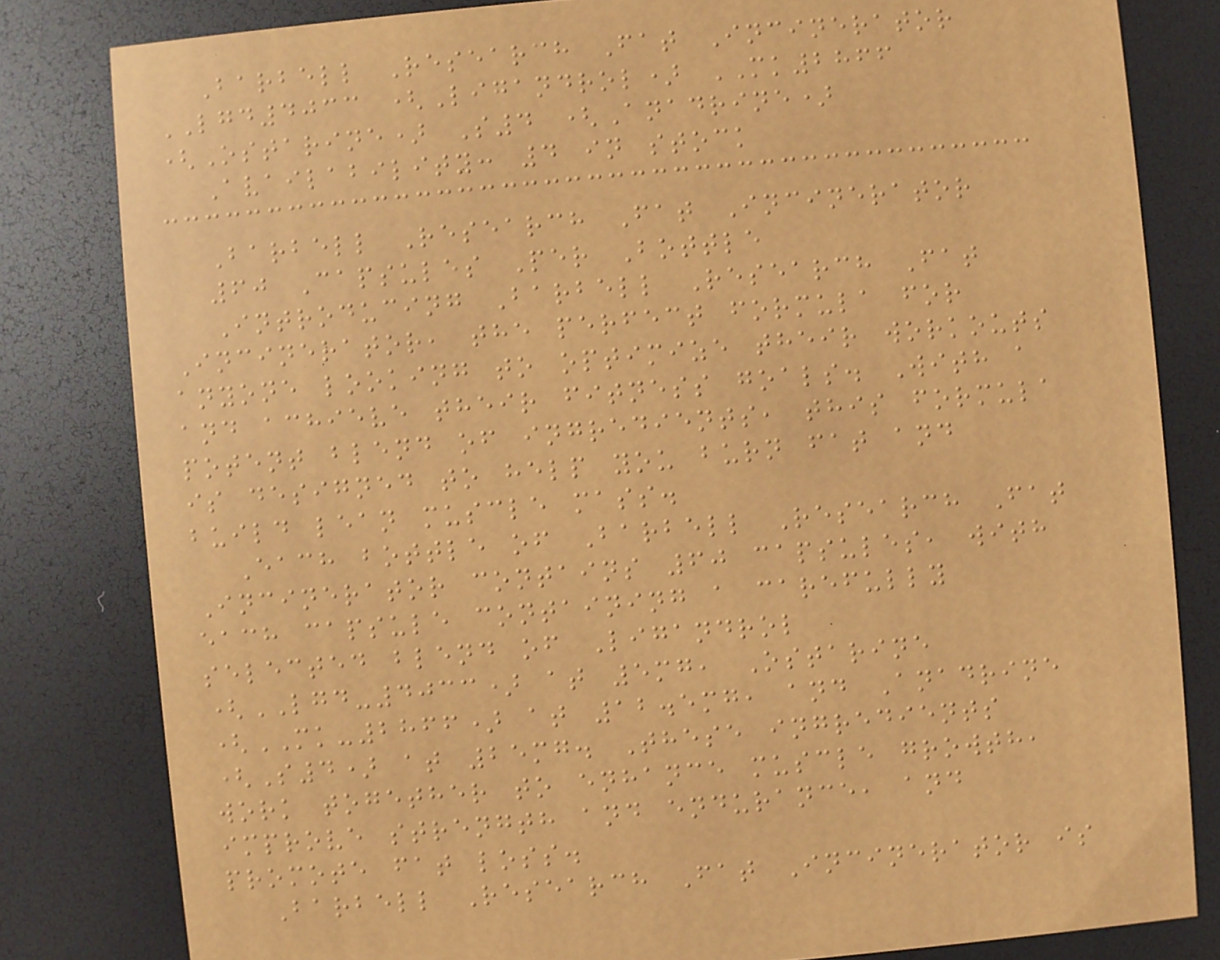Barbell Research Fat Incinerator
LGD4033 (Ligandrol) MK2866
(Ostarine) S4 (Anadrine)
Availability: 4 in stock
Barbell Research Fat Incinerator
60 Capsules Per Bottle
Introducing Barbell Research Fat
Incinerator, the perfect formula for
anyone looking to optimize their workouts
and achieve their fitness goals. With a
potent blend of ingredients, this formula
is designed to help you burn fat and
build lean muscle mass.
Each bottle of Barbell Research Fat
Incinerator contains 60 capsules, with
each capsule containing a carefully
selected blend of Ligandrol
(LGD-4033) at 5mg, Ostarine
(MK-2866) at 12.5mg, and Anadrine
(S4) at 25mg. These ingredients
work together to enhance muscle growth,
improve strength and endurance, and
promote fat loss.
Barbell Research Fat Incinerator is
